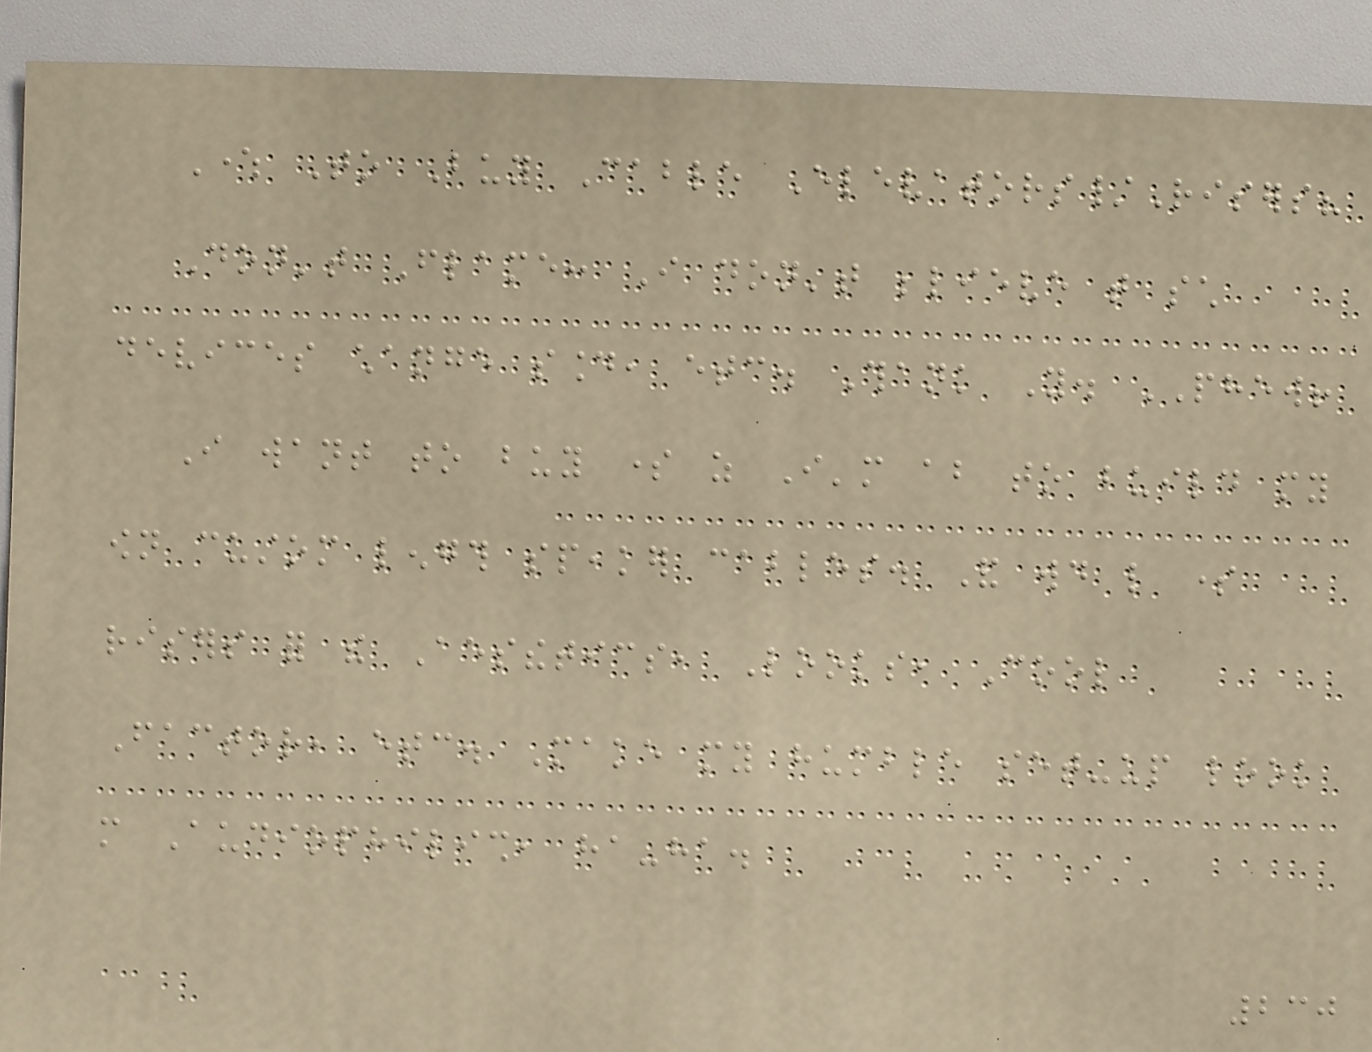Where To Buy Cable Elevators/Risers?
Don't Flame: I don't believe that such
devices change sound, etc. Thank You. PHEW!
I want to buy some as I'm about to build my
own custom length speaker cables. And would like some
risers for the Aesthetics, Looks, Cool
Factor, etc. Make my humble set-up look
more Audiophilish, ha-ha.
230
